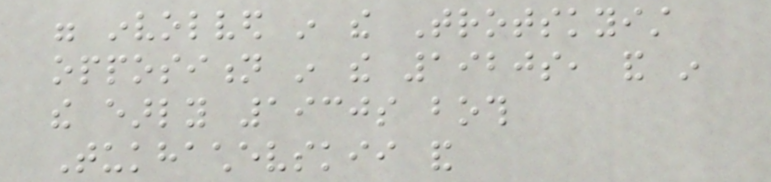were involved in the Trotskyist
opposition in the 1920s, and in
the early 1930s both
Tukhachevskii and
